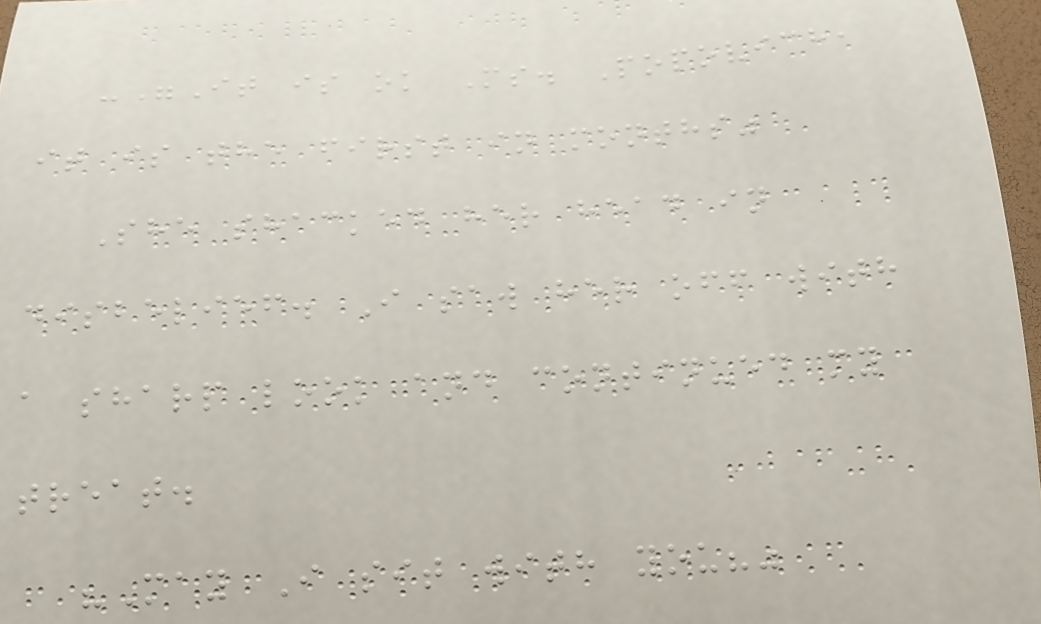-"It is ok Ms. Popovich,
it is the first in months"
She shacked her head in
disbelief. I saw her off with
a sharp look and continued my
treat.
"May I sit with you?"
